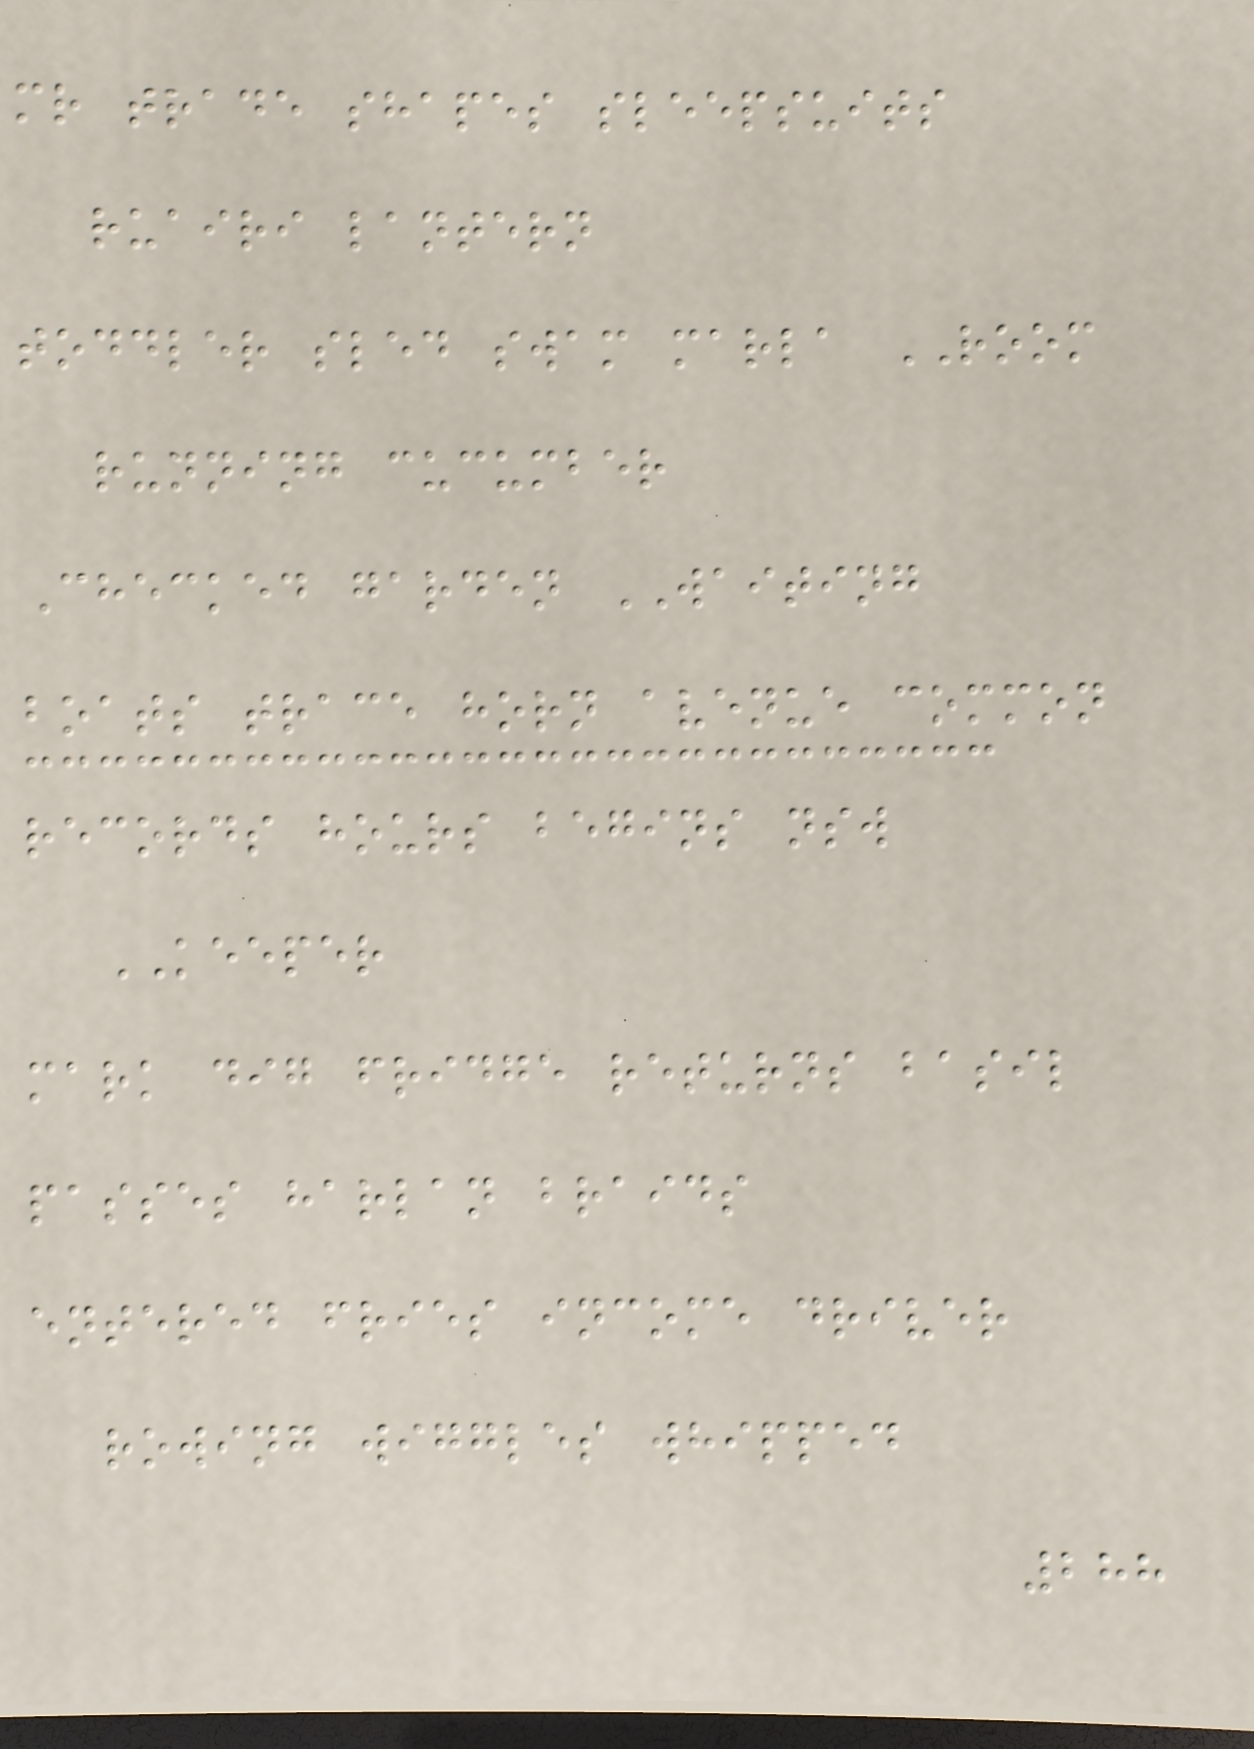mr trade shapes sleepsuits
ruairi lantern
toddler sled swam marla ROOM
running cucumber
Checked garden WAITING
boats trace horn avenue common
records hours begins nsw
KEEPER
mark dig fridge returns basil
passes harlan braids
entered fries income driver
rowing wiggles whipped
288
